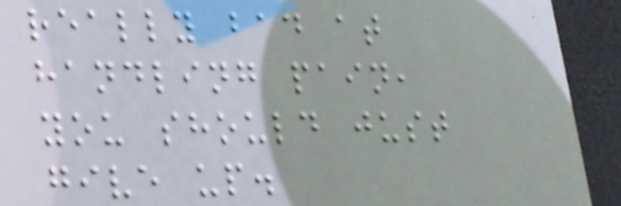really bad at
handling pain,
you should just
give up.
